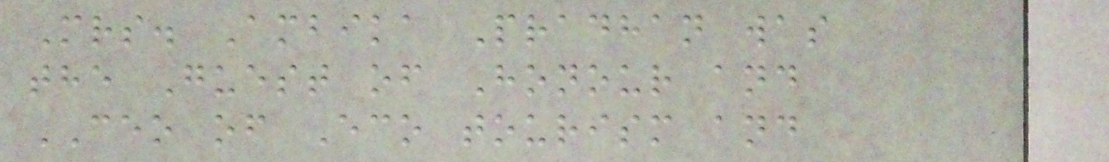Mrs. Ambika Pradhan was
the Guest of Honour and
CEO of Eco tourism and
